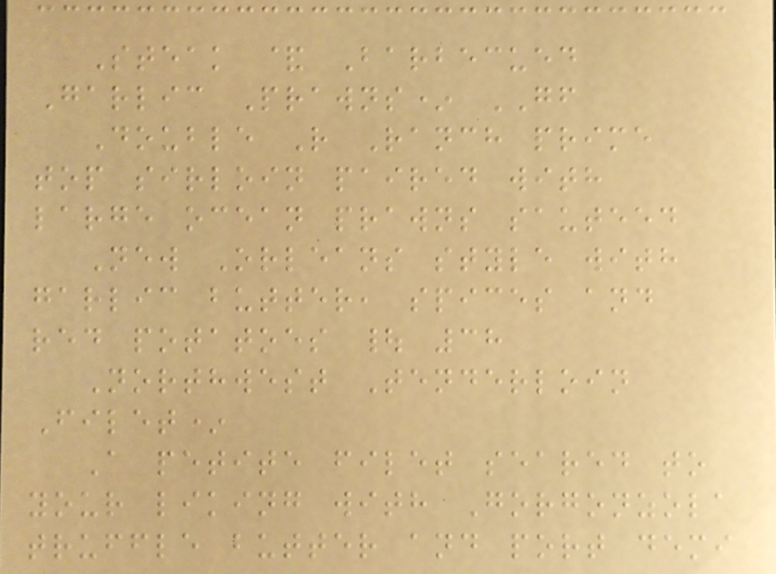Steak & Barbecued
Garlic Prawns* GF
Double R Ranch prime
top sirloin paired with
large ocean prawns sauteed
New Orleans style with
garlic butter, spices and
red potatoes | 38
Northwest Tenderloin
Filet*
A petite filet seared to
your liking with Gorgonzola
truffle butter and port demi
